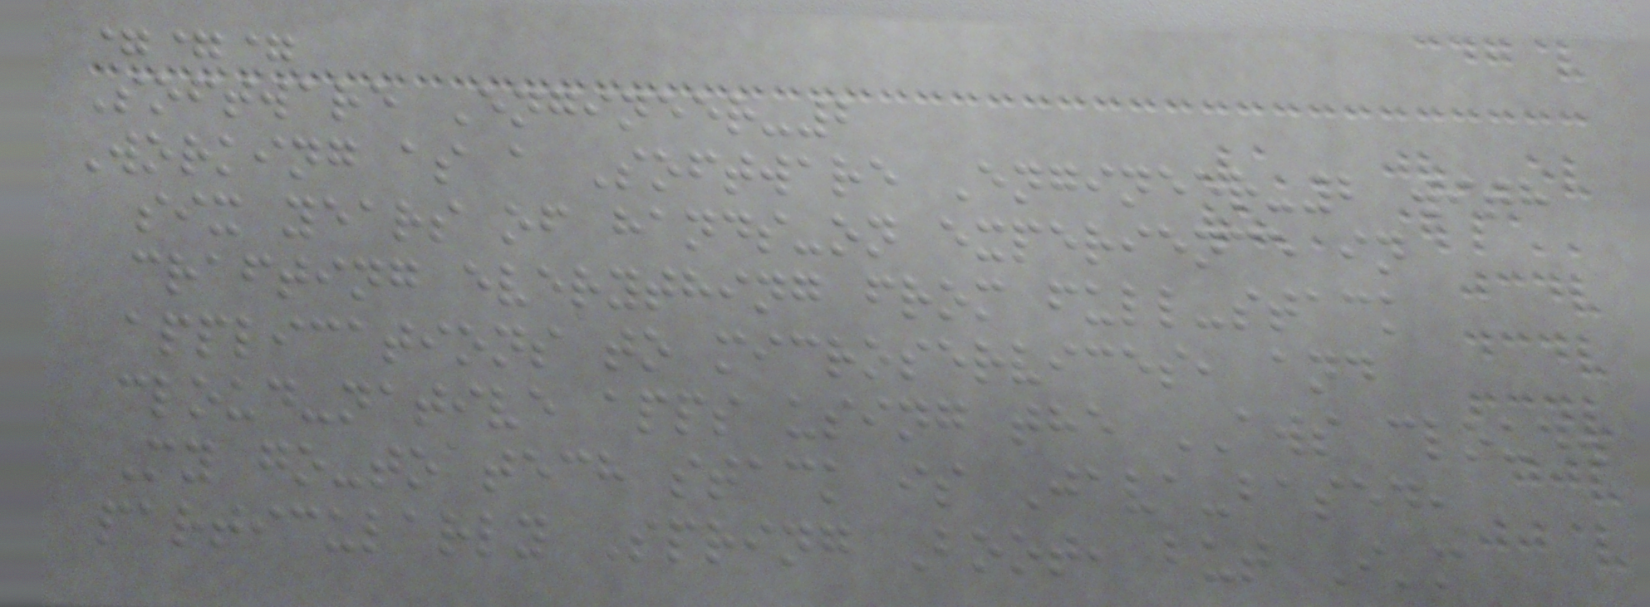===
Software Engineer-2
Working as a Software Engineer-2 with
six years of hands-on experience in
crafting everything from full-stack
applications to microservices, and
cloud-native apps using the AWS cloud.
My go-to tech stack is Java-based,
particularly Spring Boot, but I'm
